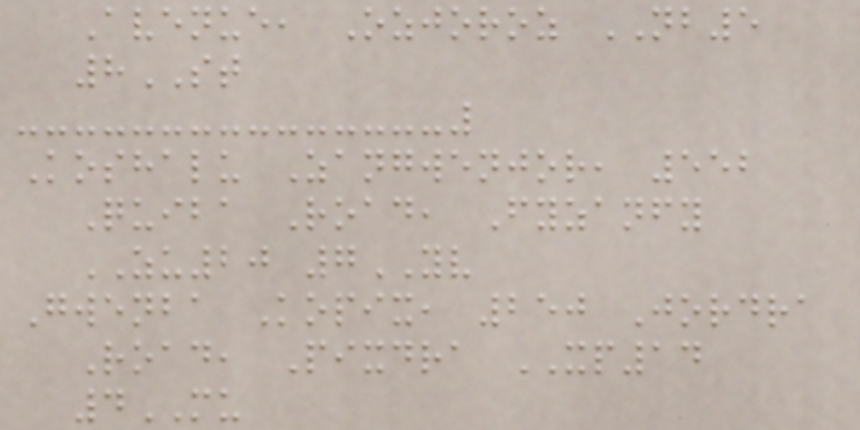Avenue, Ozjoroz NB5
8ST
Koshalu Zangwenjor, 552
Quiba Road, Fyzanfy
ZU20 7YV
Gwenba Kopix, 250 Jordra
Road, Pixdra XP14
4MU
